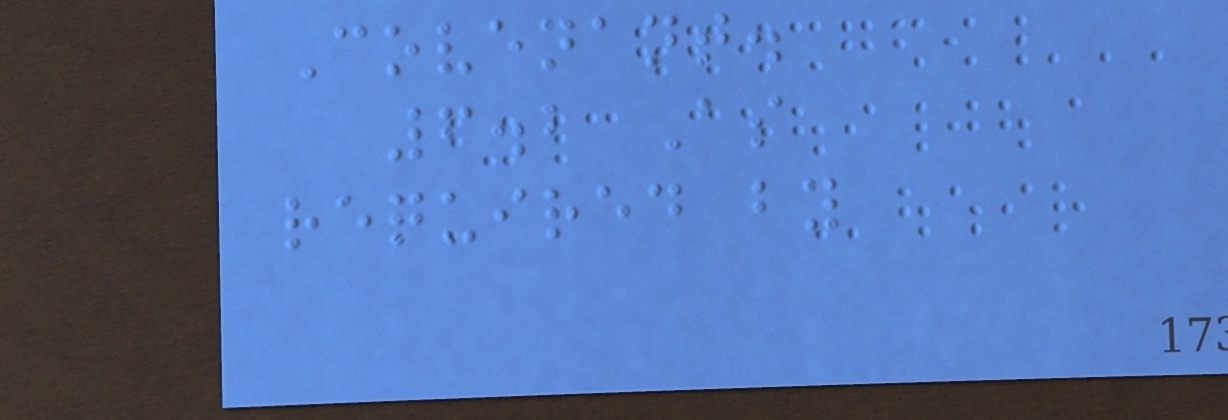Covenant.
6.2 As
required by
